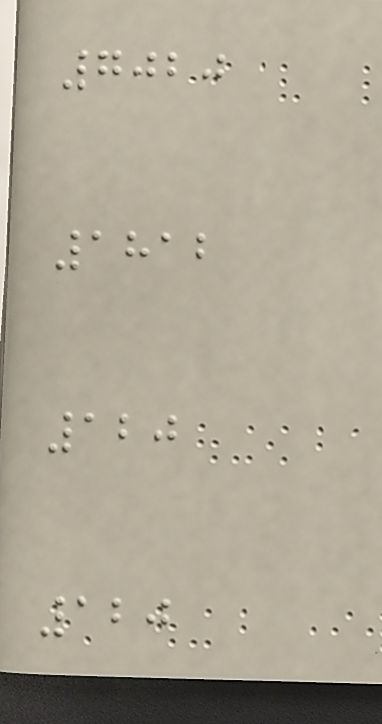7020
1812
120
120
